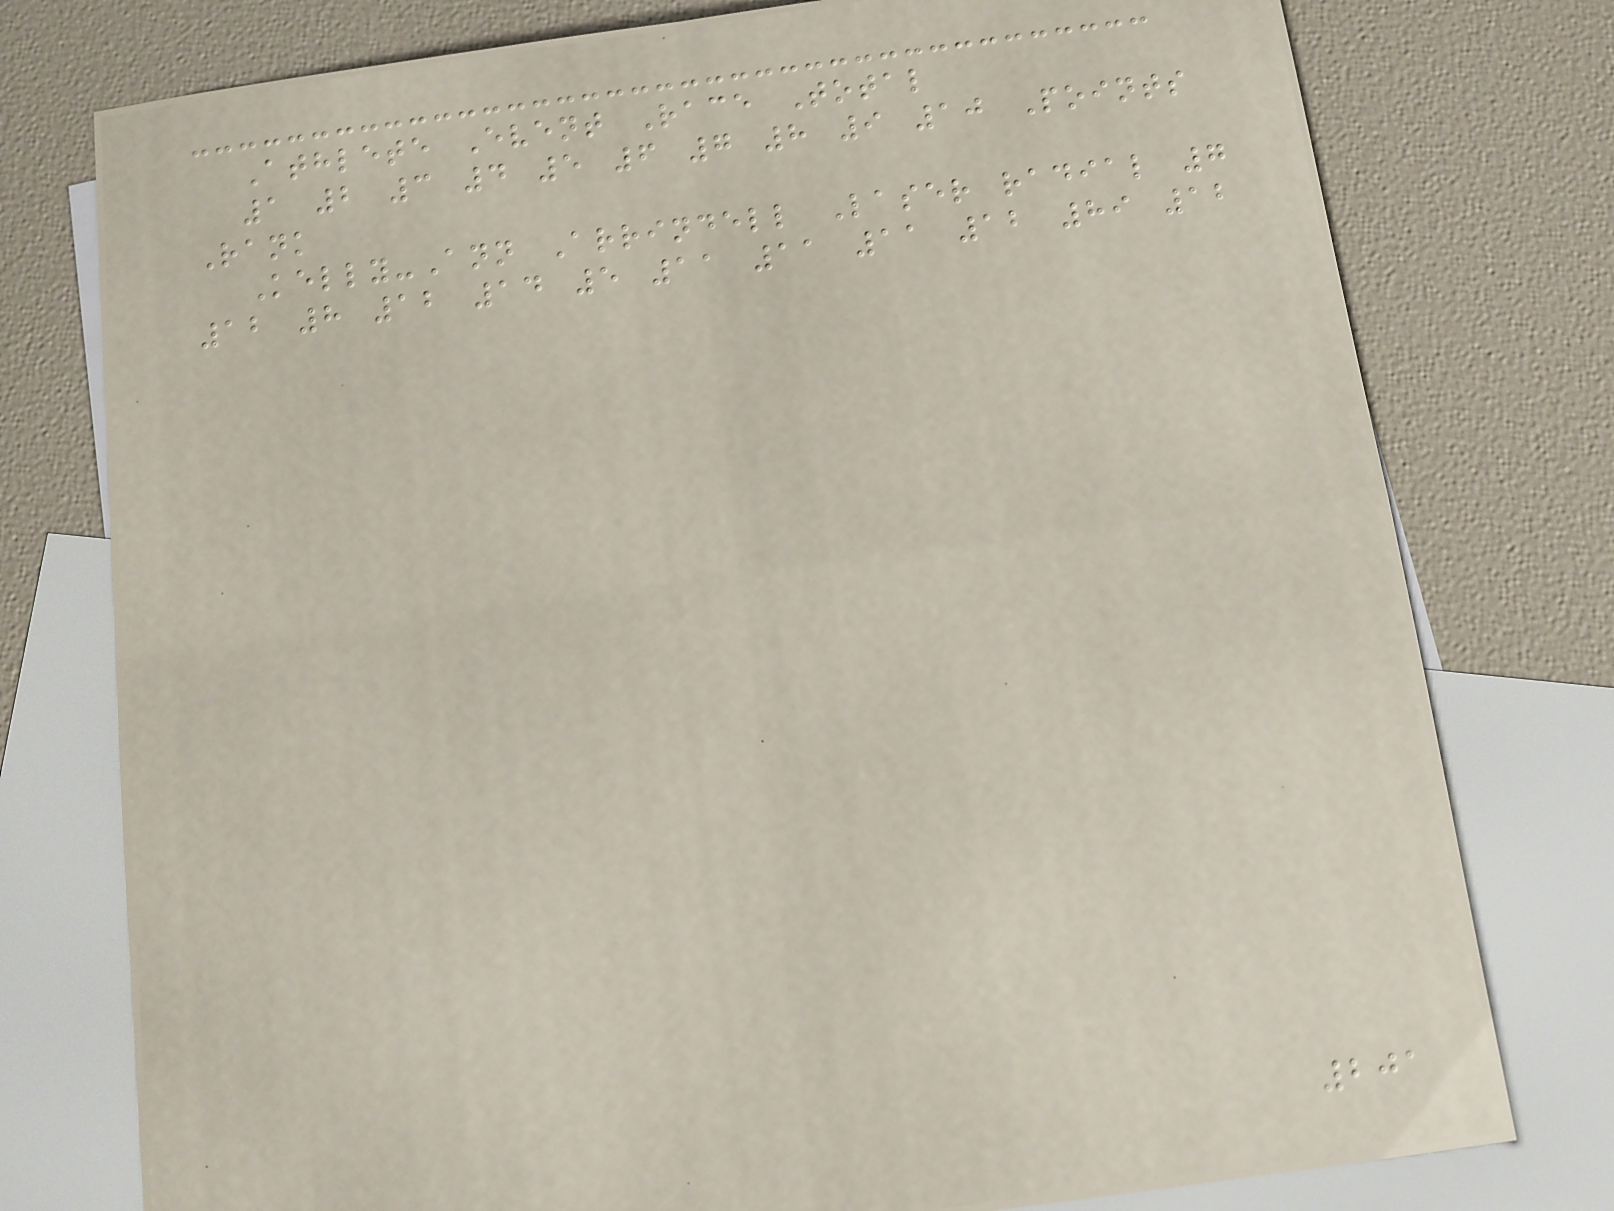Athlete Event Race Total
1 2 3 4 5 6 7 8 9 10 Points
Rank
Kelly-Ann Arrindell Laser radial 7
12 8 12 14 5 11 11 11 12 89 12
201
